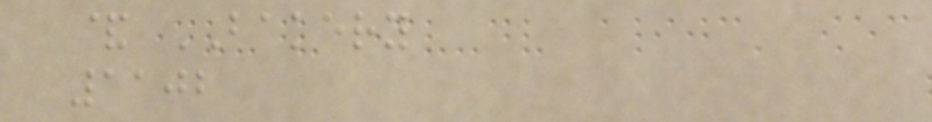& BAKERY
1102
